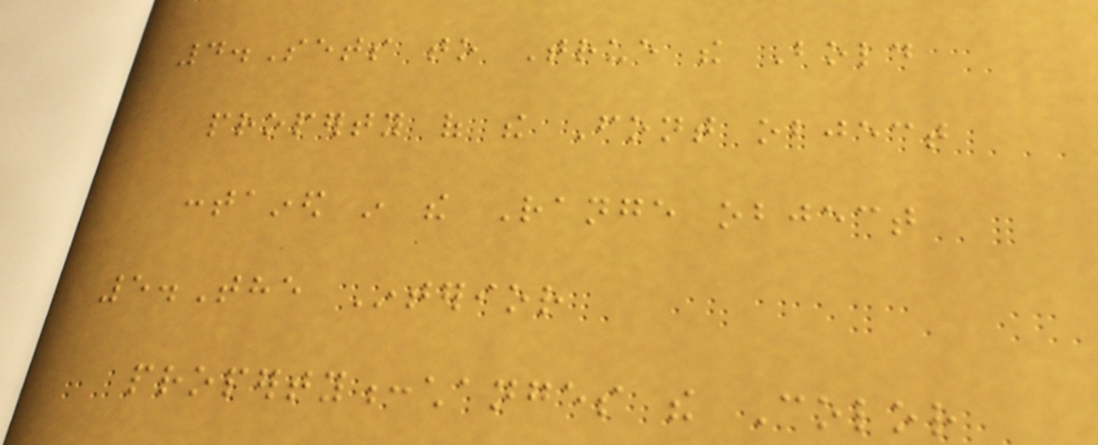4.Sets to True the Bold
property of the Font object
contained in the Range object
5.The Interior
property:changes the Color
